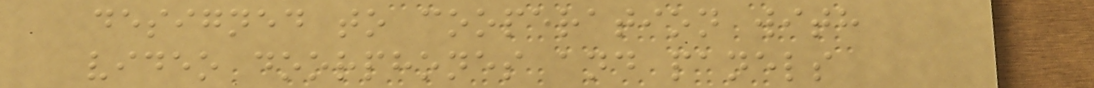designed to cooperation with
video doorphones and panels
